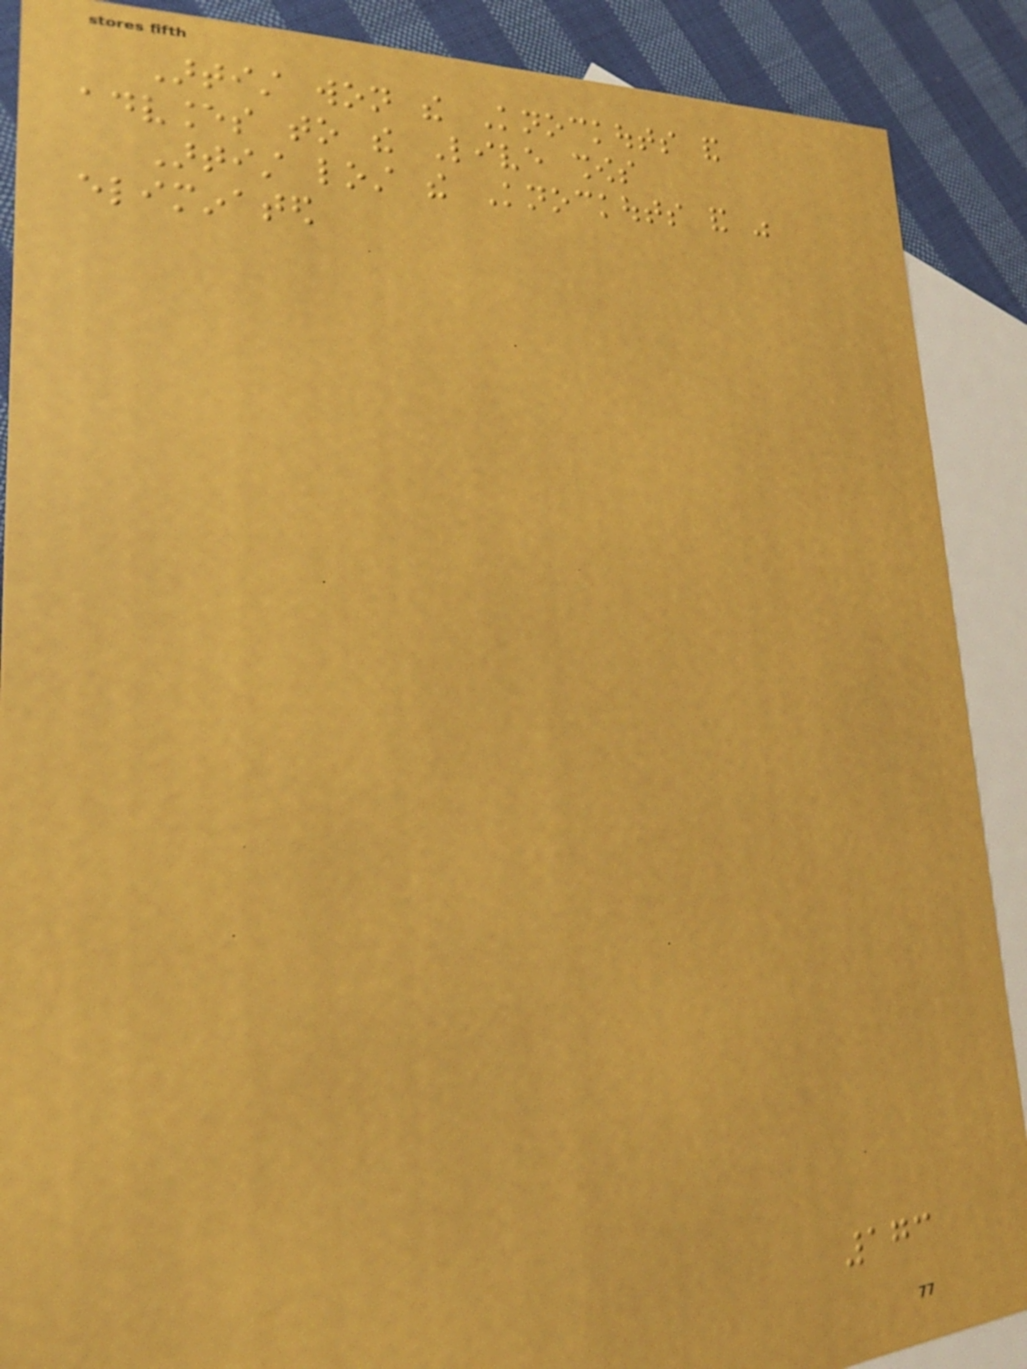Artist won the Knockouts and
advances to the Live shows
Artist lost the Knockouts and was
eliminated
173
